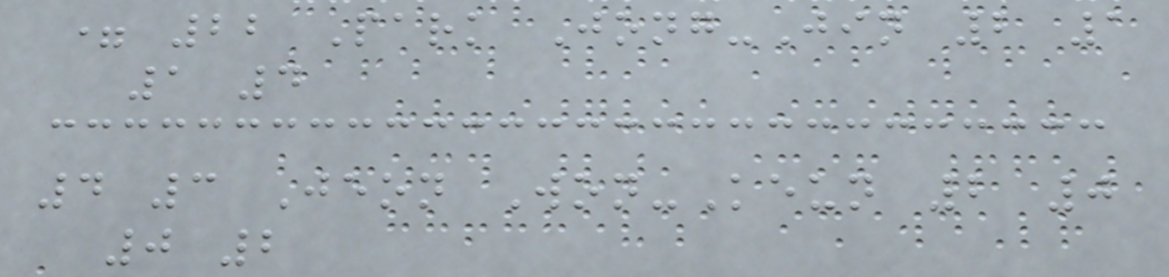= 22 Park Jong-Jin 2 1
1 4
4 3 Jeon Won-Keun 2 0
0 2
